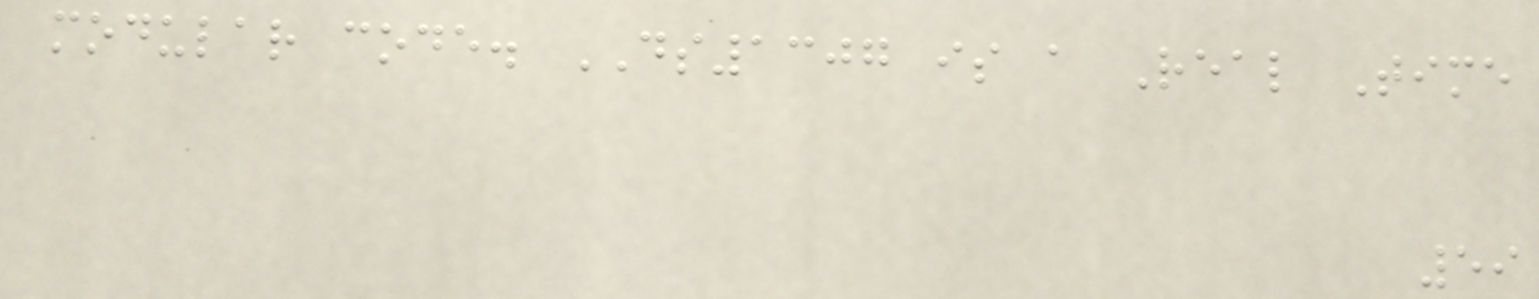modular code. DS1307 is a Real Time
59
